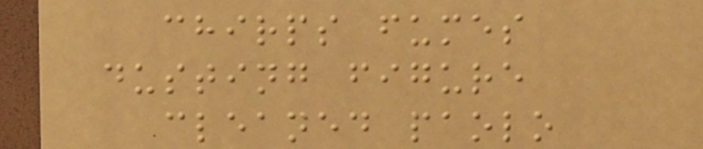chirps fumes
dusting figure
cleaned paolo
